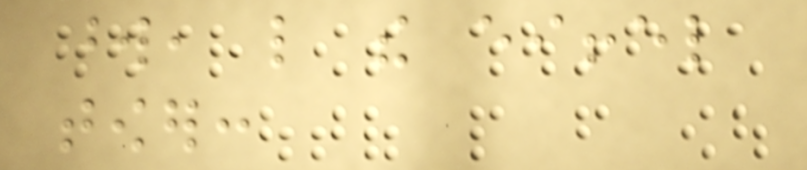word, like the eiffel
tower:
